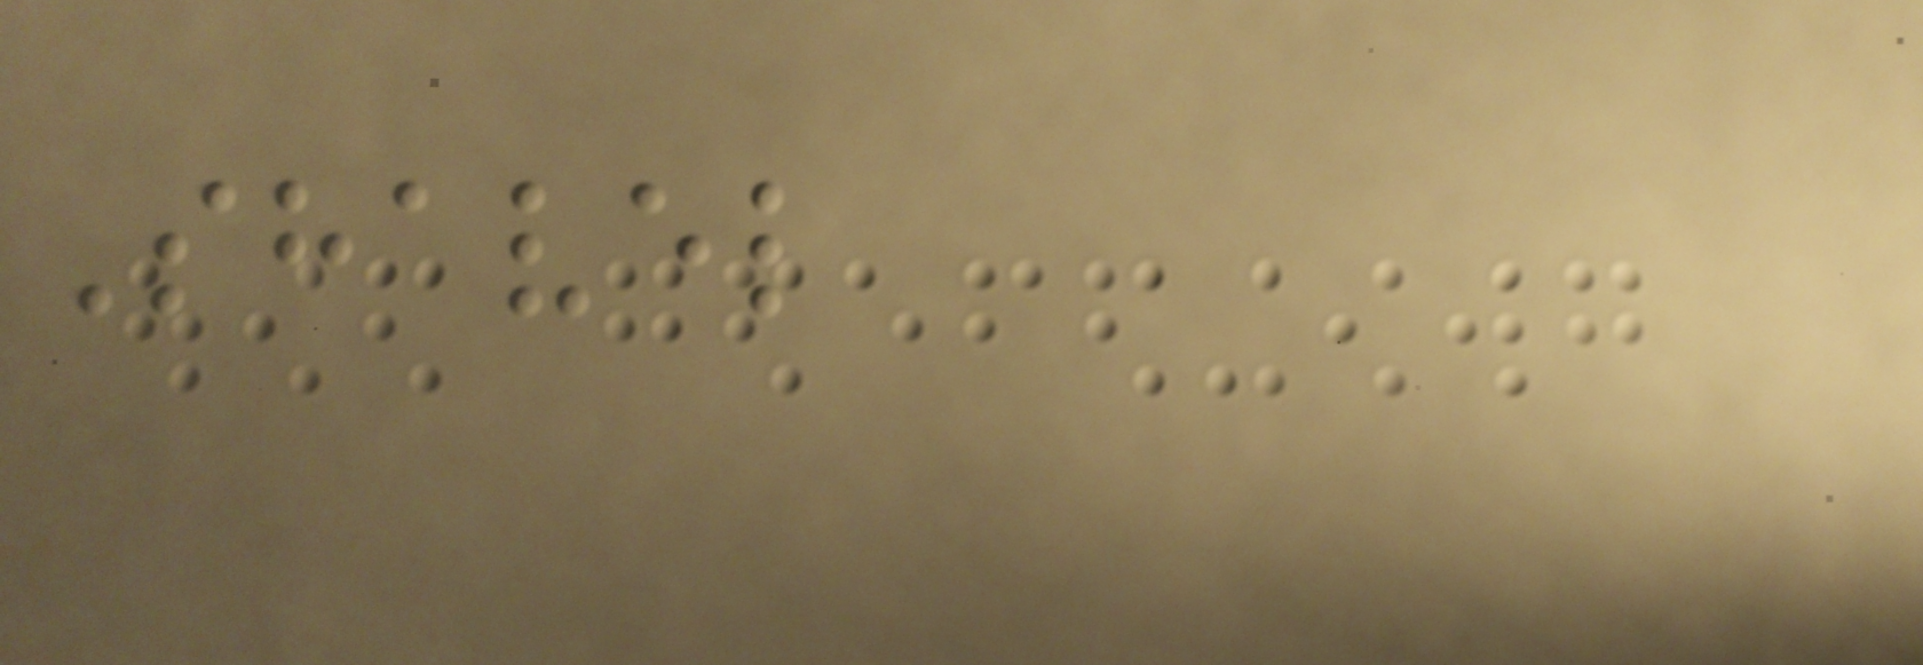Shavel
